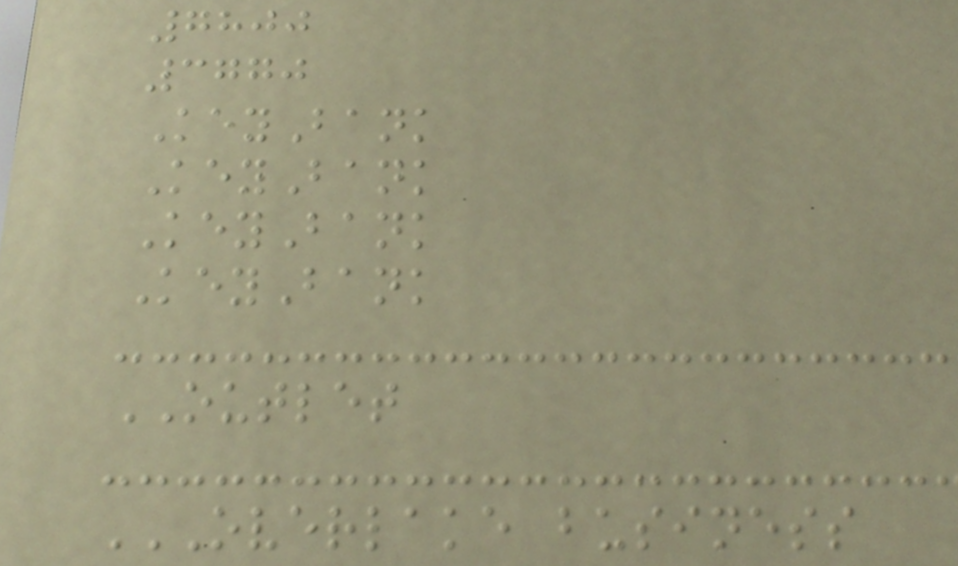7800
3770
KeyBank
KeyBank
KeyBank
KeyBank
OUTLET
OVERLAKE BUSINESS
